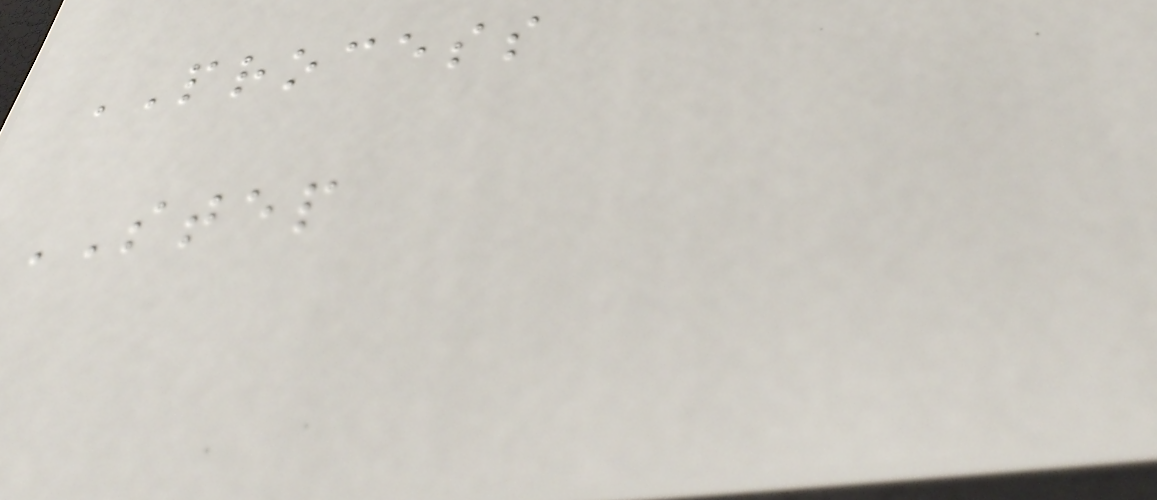PROCESS
STEP
